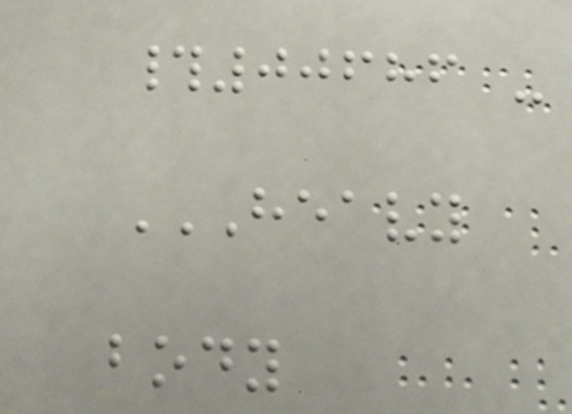#00686 -
HEAVY
BODY
